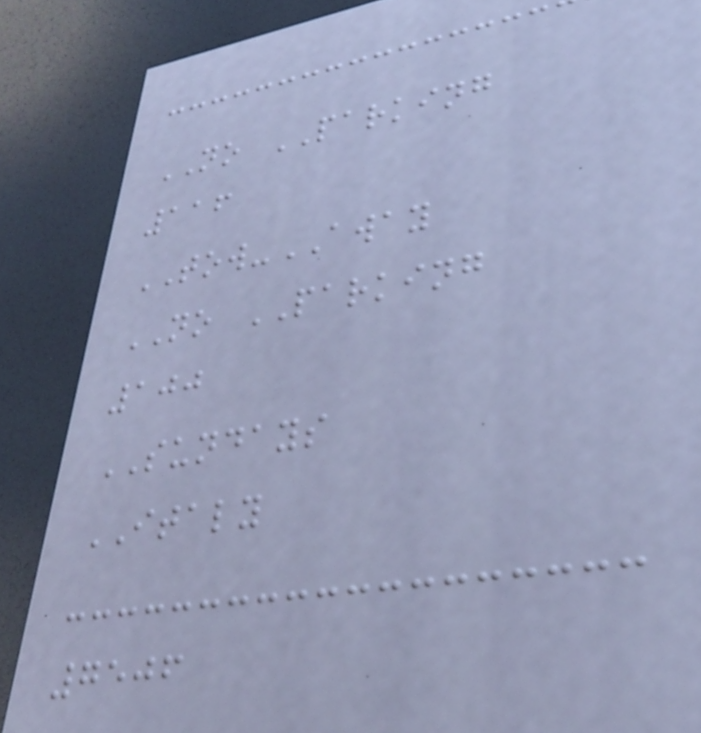NO PARKING
116
TOW-AWAY
NO PARKING
100
SUNDAYS
ITALY
7506
